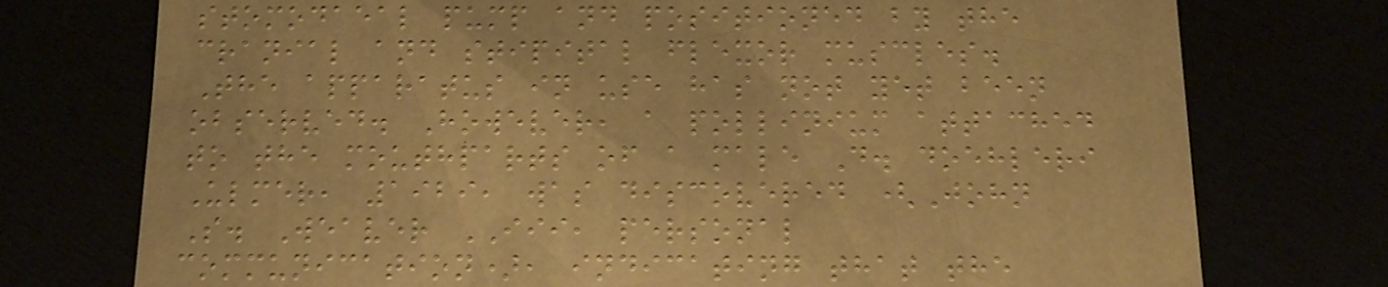stomodaeal pump and positioned by the
cranial and stipital flexor muscles.
The apparatus in use has not yet been
observed. However, a pollinium attached
to the mouthparts of a male D. doehleri
Ulmer, 1929, was discovered (John
S. Weaver III, personal
communication), indicating that the
